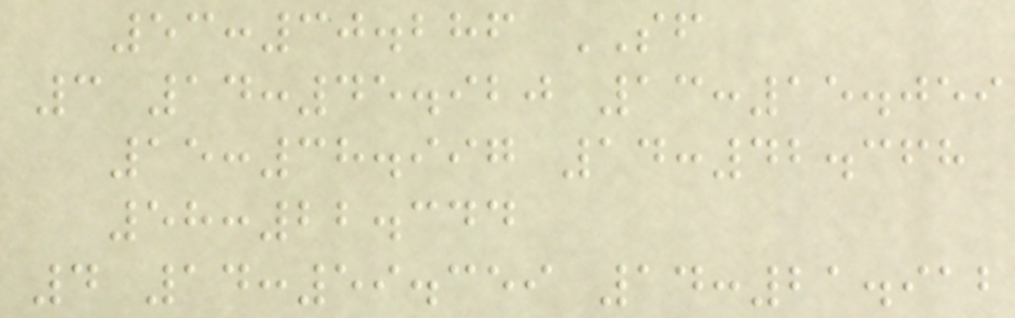53:30.286 SF
3 14:45.920 13:15.059
15:38.997 14:42.368
58:22.344
4 14:59.359 14:21.912
